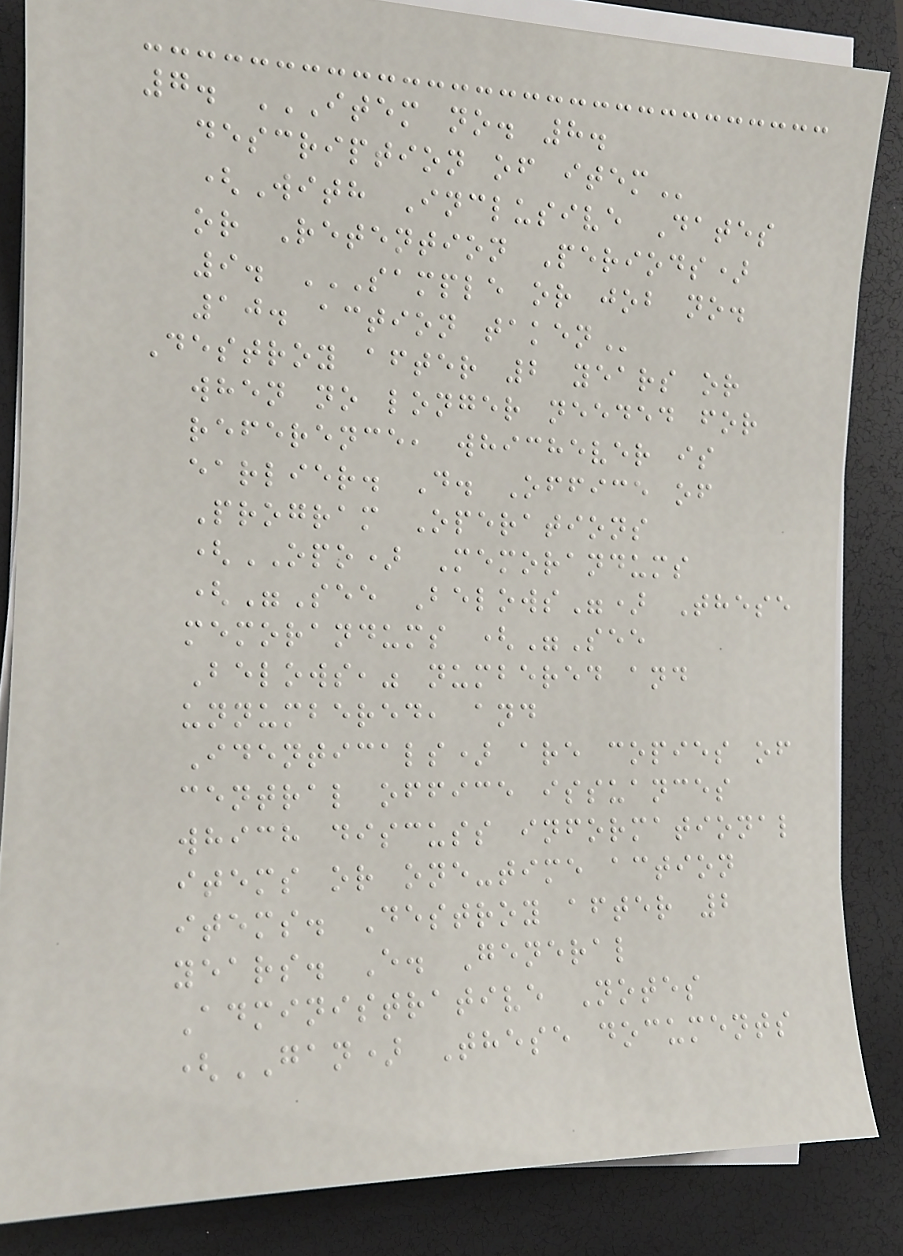7. ITEM NO. 8.
DESCRIPTION OF ITEM
(With Inclusive Dates
or Retention Periods)
9. SAMPLE OR JOB NO.
10. ACTION TAKEN
Destroy after 2 years or
when no longer needed for
reference, whichever is
earlier. D. Office of
Program Operations
(OPO) Memorandums
("See Belows") These
memorandums ("See
Belows," numbered and
unnumbered, and
Identicals) are copies of
central office issuances
which discuss informational
items or one-time action
items. Destroy after 2
years. E. General
Administrative Notes
(GAN) These documents
